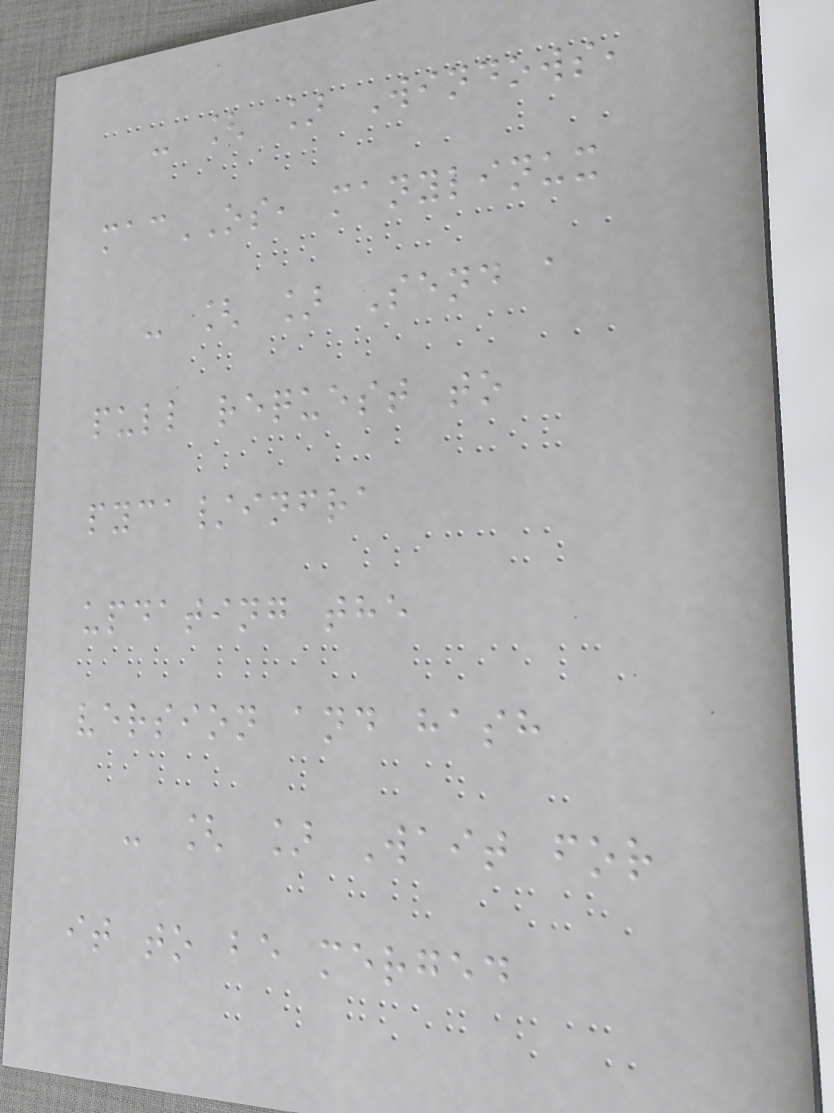- [ ] Windows,
macOS, manylinux
- [ ] Send a
pull request to
pyca/infra
updating the
version and hash
- [ ] Wait for
it to be merged
